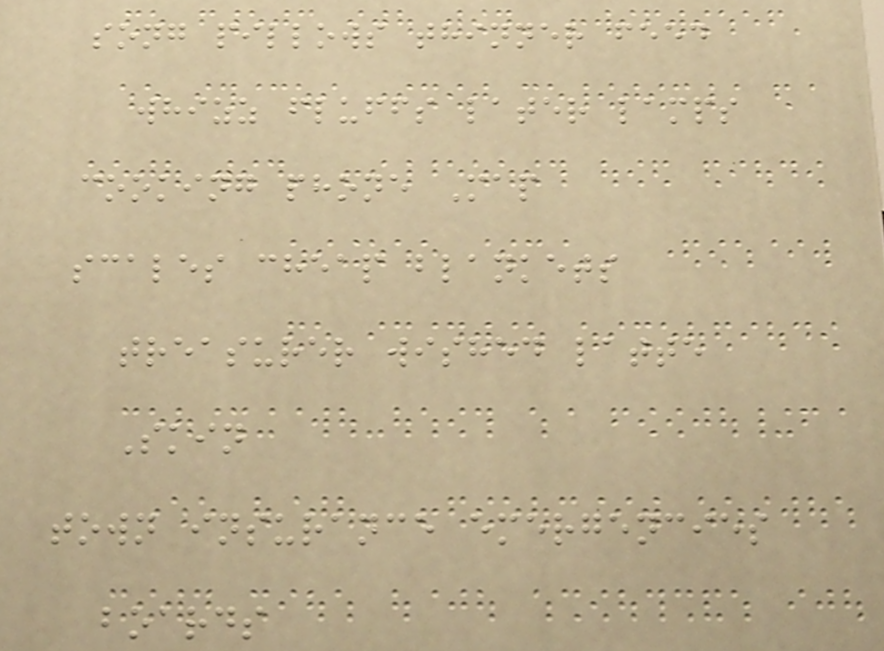song pillows thinner feed
whizz fluffs later lamps
cooking phone Map
scales cheap blankets
treasurer wished latte
Skin
town insurance emergencies
boards
